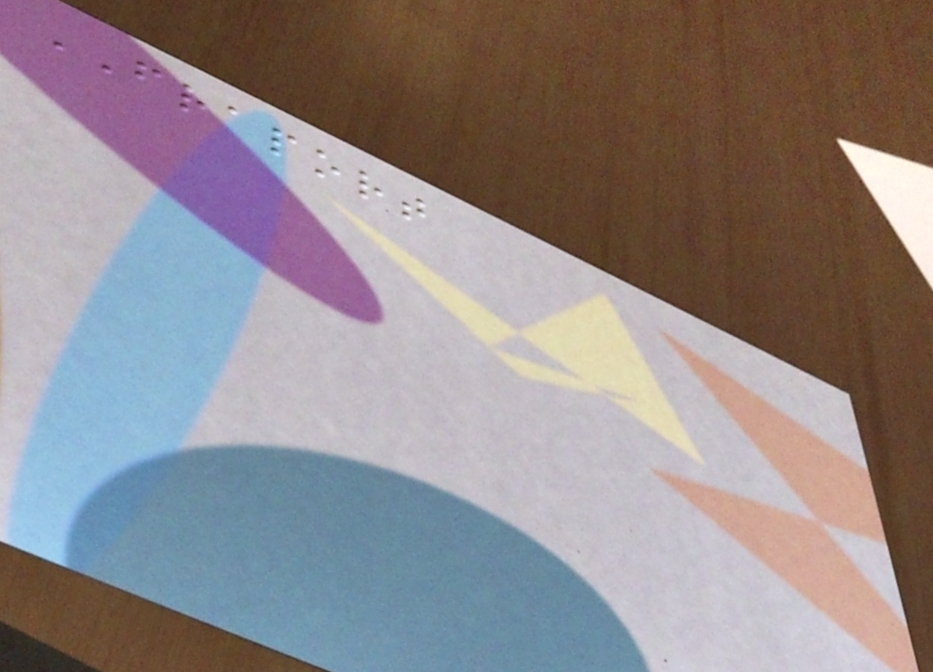FRAPORT
